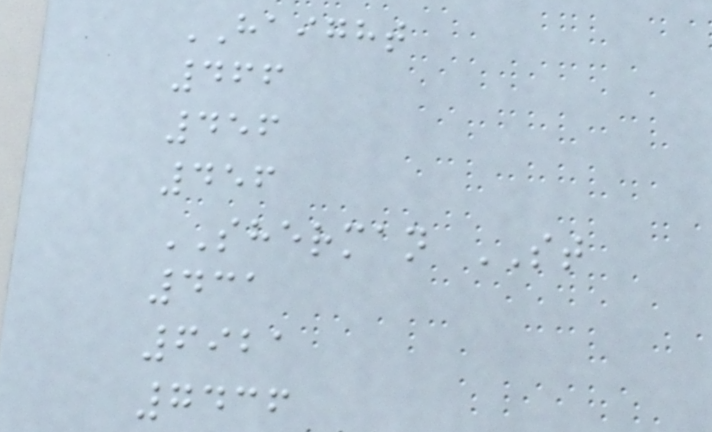HAIGHT
466
456
456
SHERMAN ST
431
6921
7436
